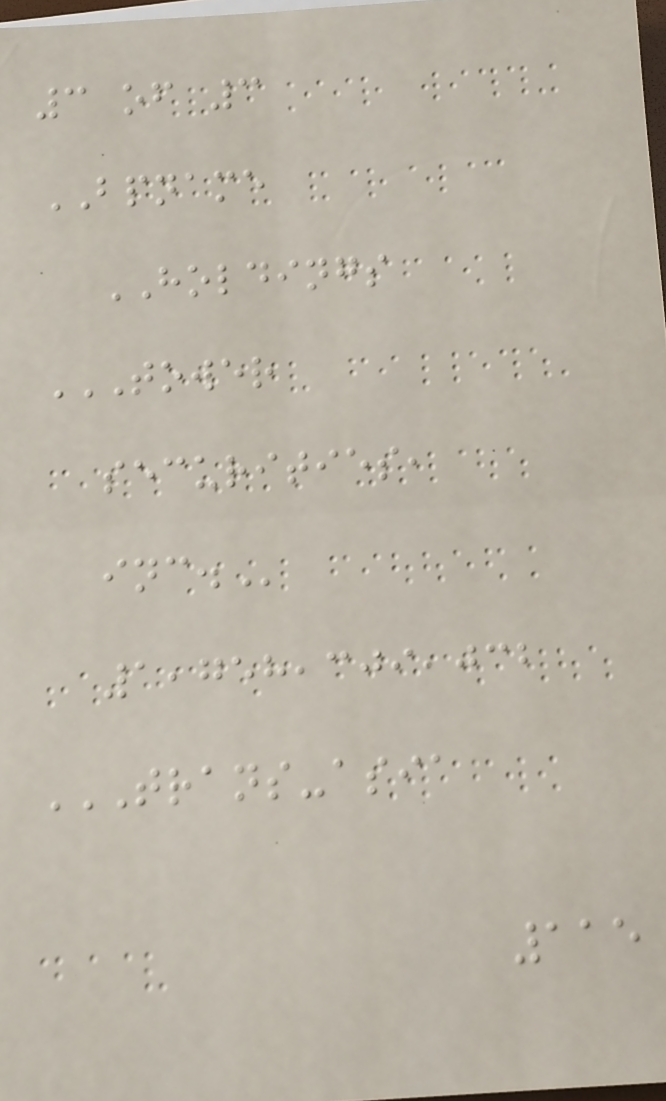3 of 3
BPNAME
HOLDINGS
TOWER
SECURITIES,
INC.
1,758,309,032
TRANS-ASIA
115
